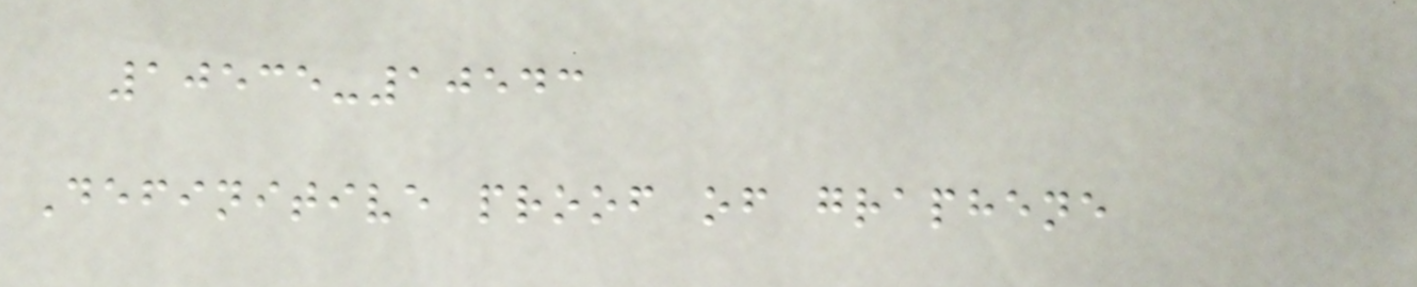10535-10543
Definitive proof of graphene
